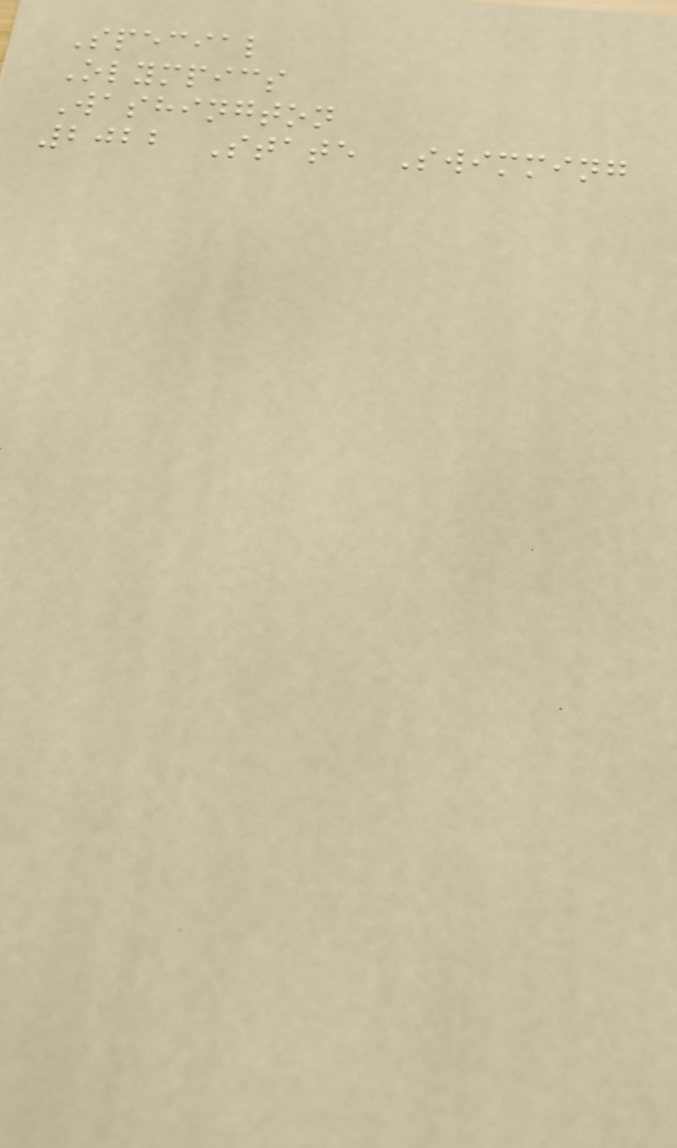Special
Olympics
Washington
2022 State Swimming
